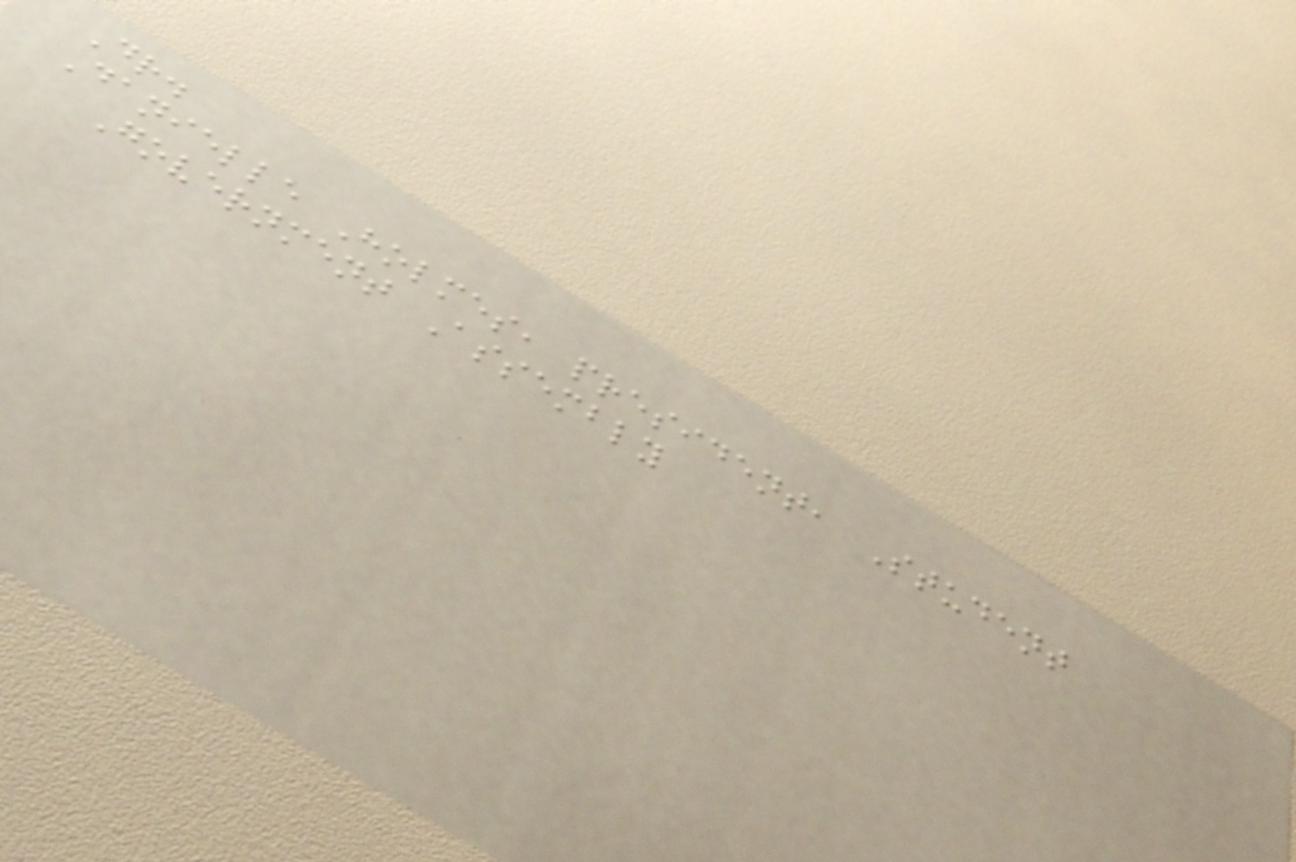Dr.
Danielle Holmes, president, Student
Government Assembly
